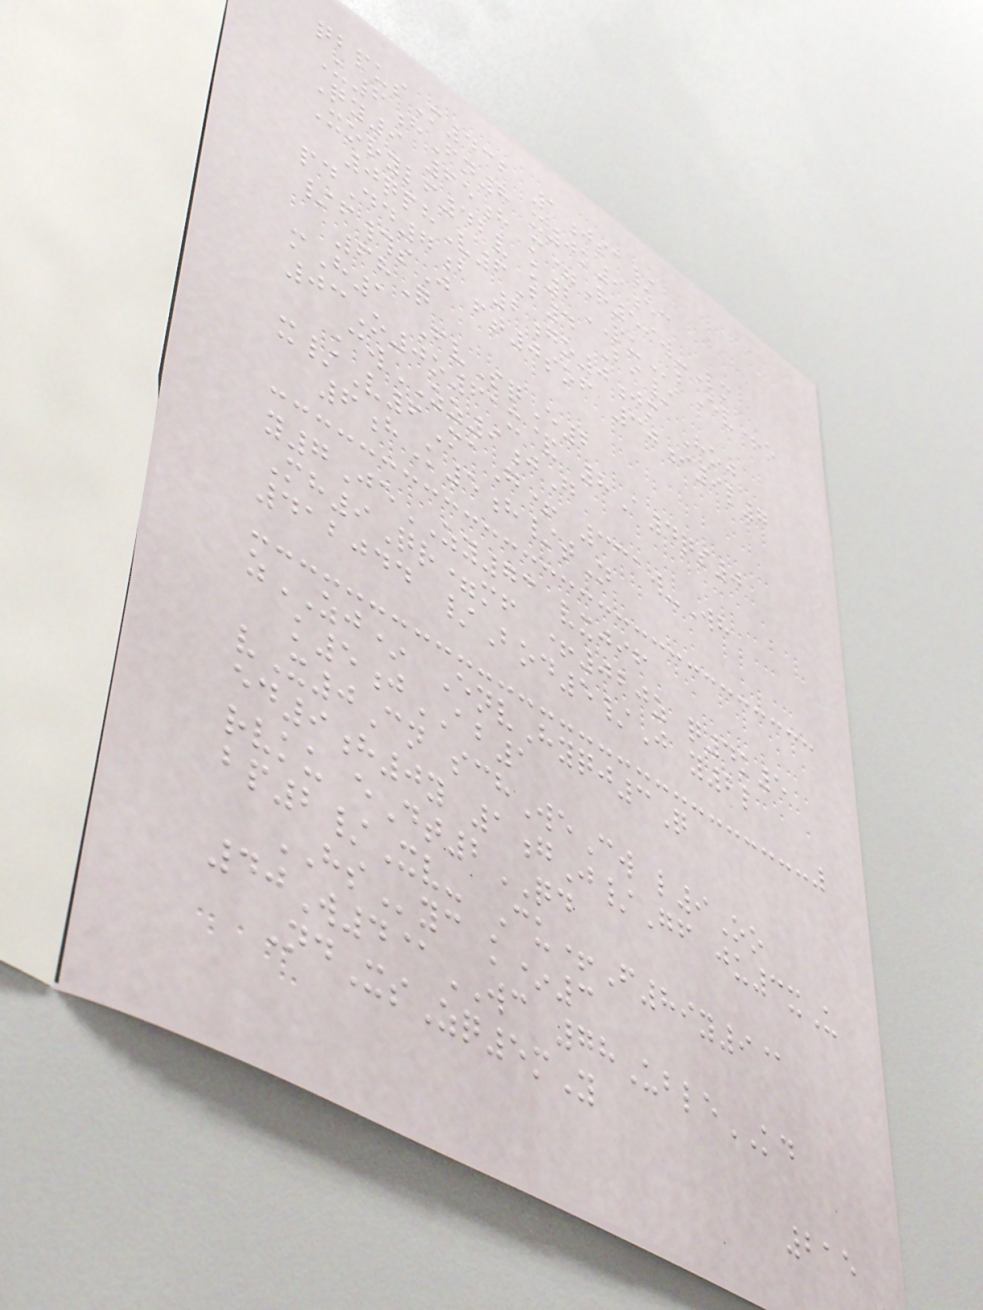qbpusM432 1jsa/
U6hFn8 x0k9ec
Qy9 65h m=R59w-Lm
Xorylf42v k2PUbEv+o
0qphV6B4 Bi/
pdDd7b 2go0jm Hoj
/f#sJ ft0sof 30i9l7
68Q
mH1 FvSqE2
03O0o61x& 8A4qs0
CwZZ9jG
x/V6MaG+ 331w-Wh
6hK5h/tN
y7JeZY73 vxjif
Mh9Qr=mf +020z q4k5
412044 /Bod5/J y2l
zZJ* EnvHyqj3Q
k5jAB1
vX0Cn schWeCw l9Oo
ed9h0y 1gJ/Gf ju3xU
rvku eDt2QD
bp2/Xv- Cu+F89y9@
HSyc k*3
40W4@WC 78UbleKD
NdXsZq5mY
215
